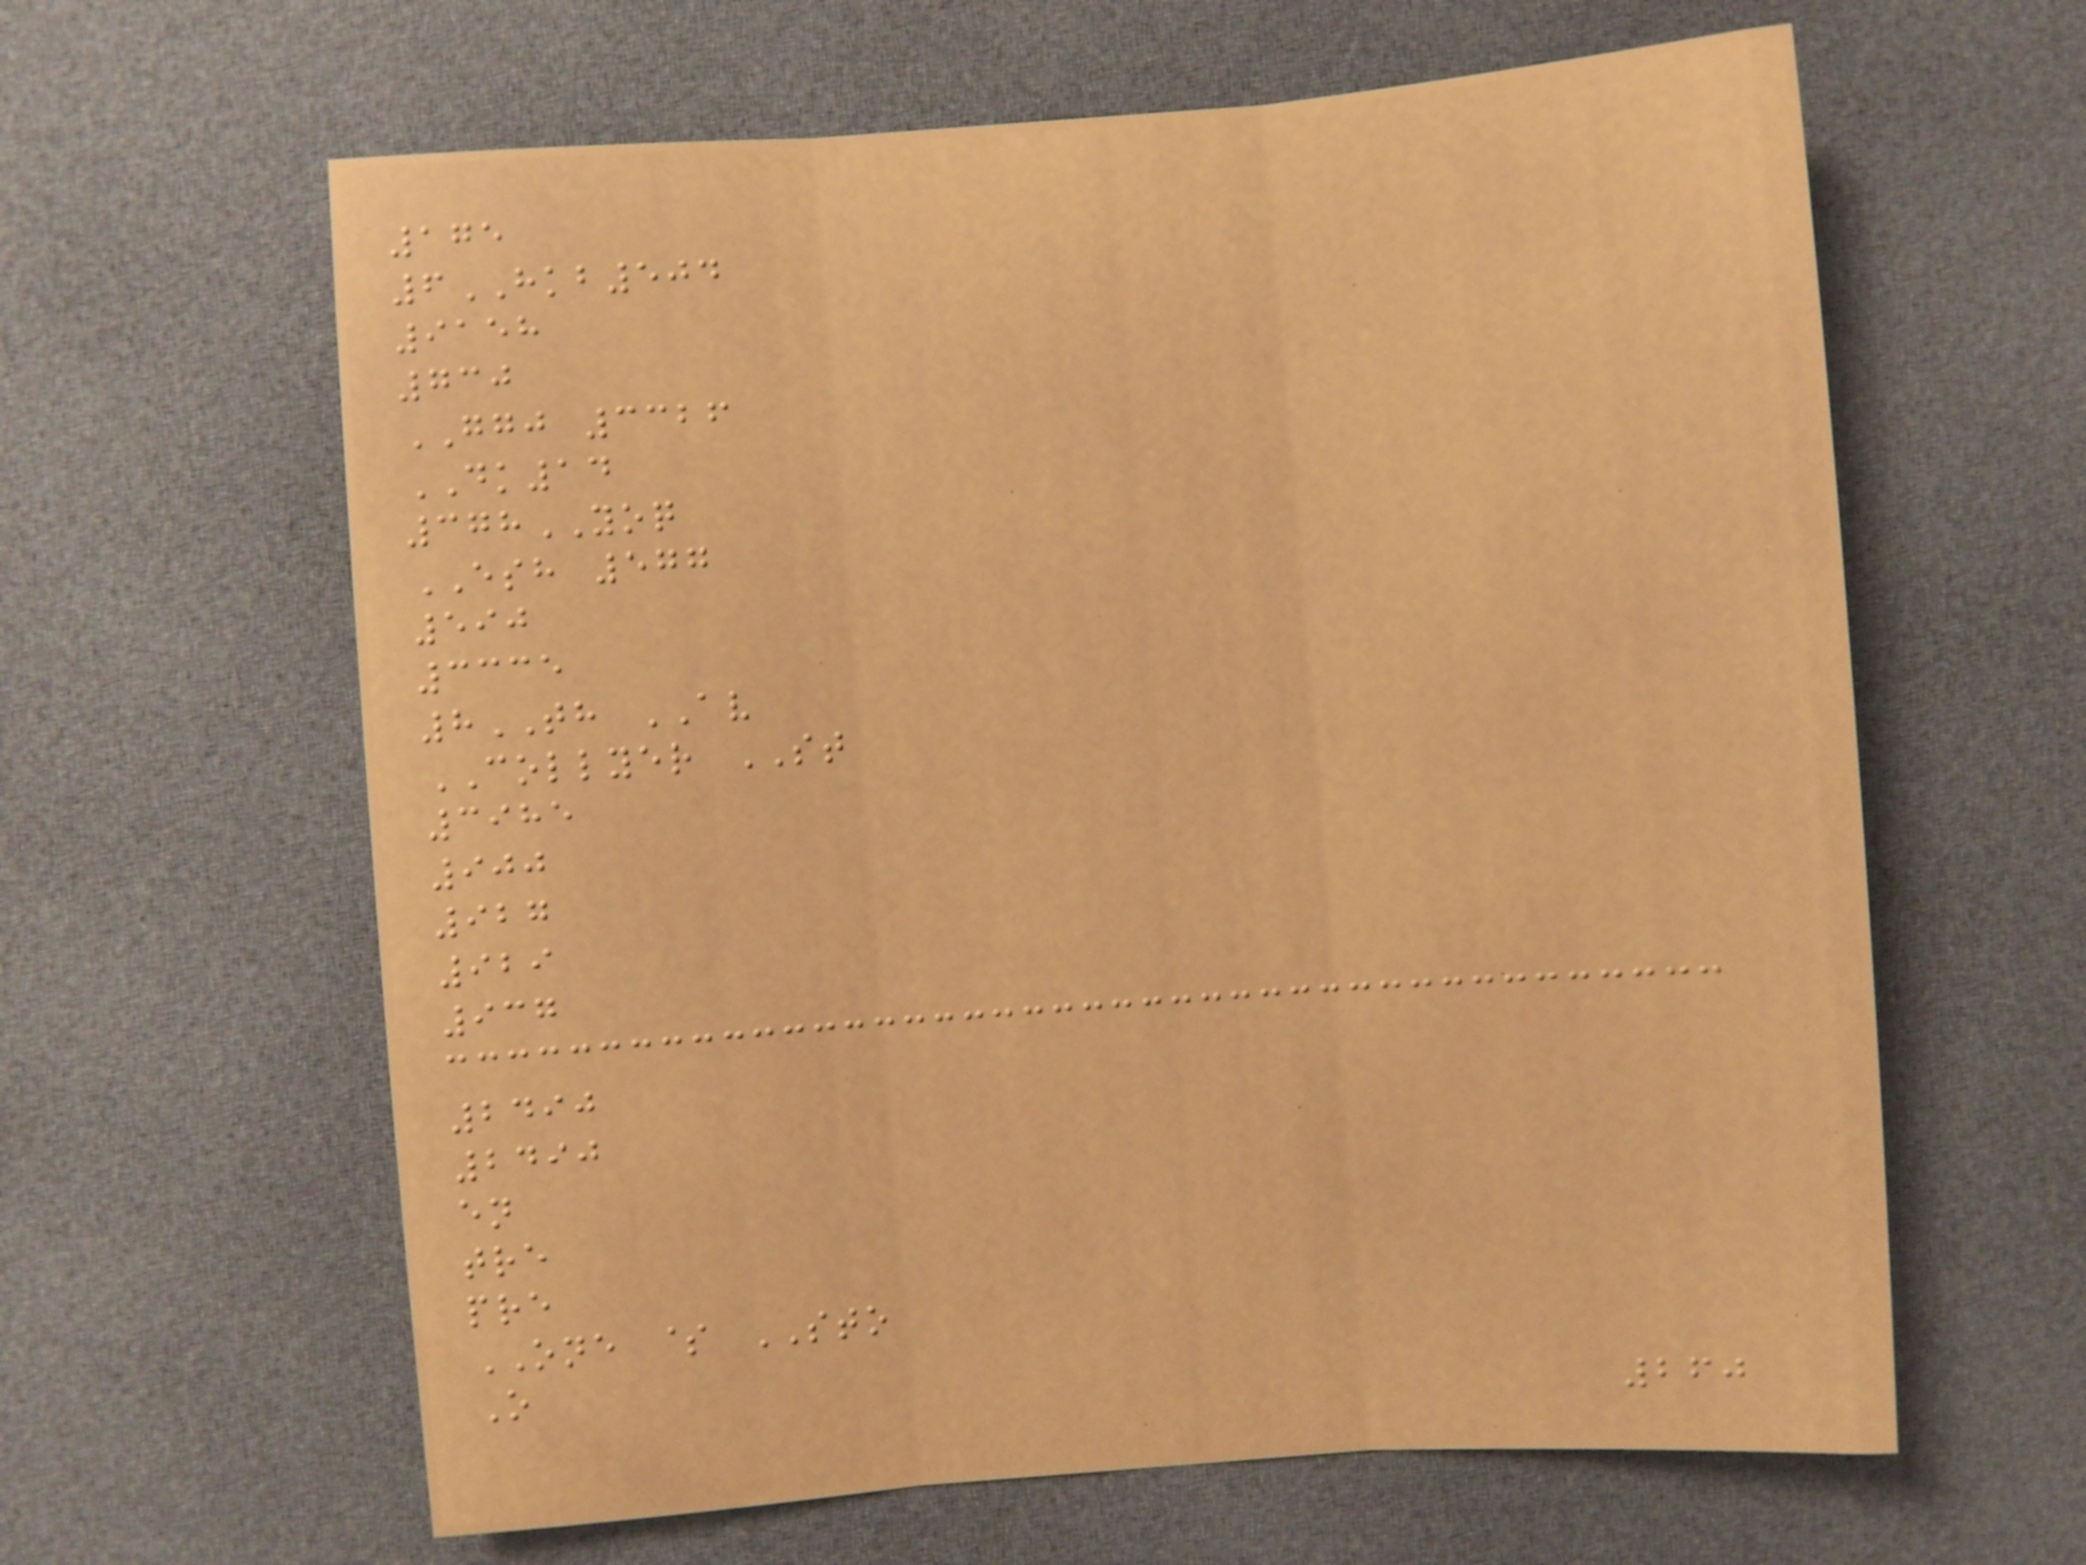175
6HKB504
9158
730
GGJ 3326
DK14
378YOQ
ESH 577
590
3335
8TH AV
COLLYER ST
3985
900
927
929
937
2490
2490
en
tre
pre
ONE $ STO
O
260
